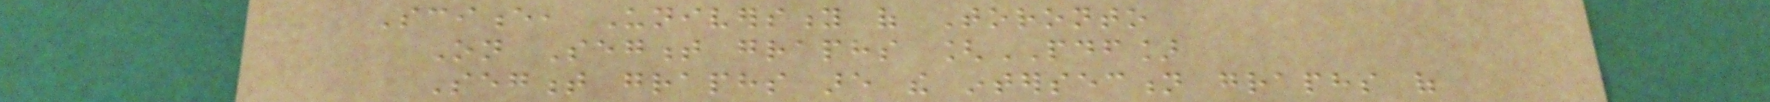Science, University of Toronto
On Segment graphs [PDF]
Segment graphs are the intersection graphs of
